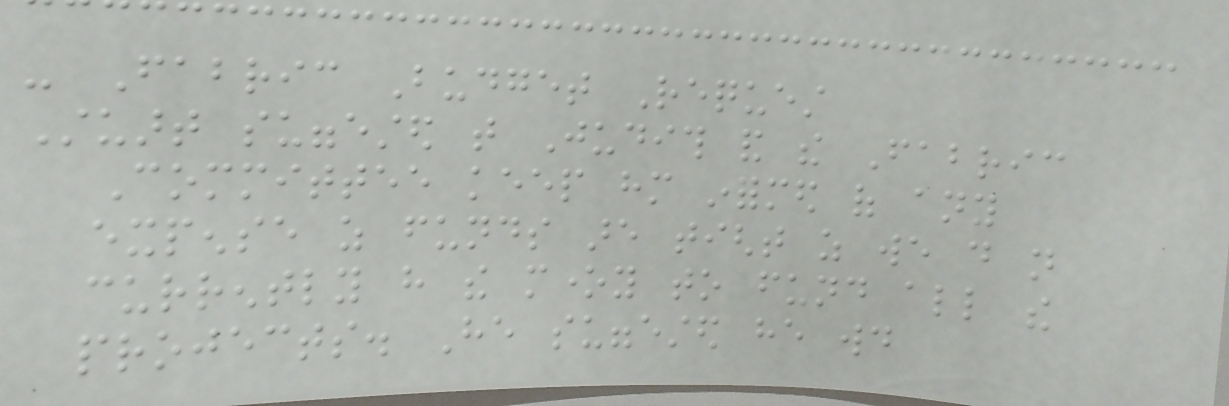- Fabric Budget Request
Stuart suggested that Judith and the Fabric
Committee keep him informed of any
expense as funds are tight as we do not
currently have the money to fund all the
projects. He suggested he would
